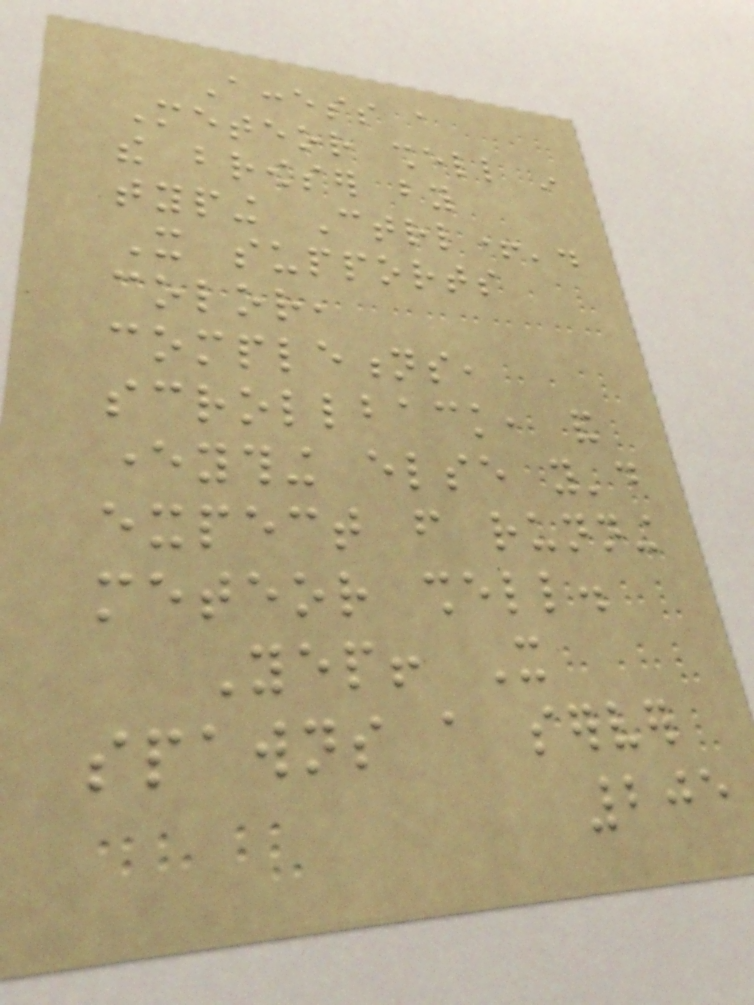Access a
Meteor shell in
the browser by
typing Ctrl+'.
It supports
color,
completions,
scrollback, and
everything else you'd
expect from running
meteor shell.
Yep! It
spawns a server
205
